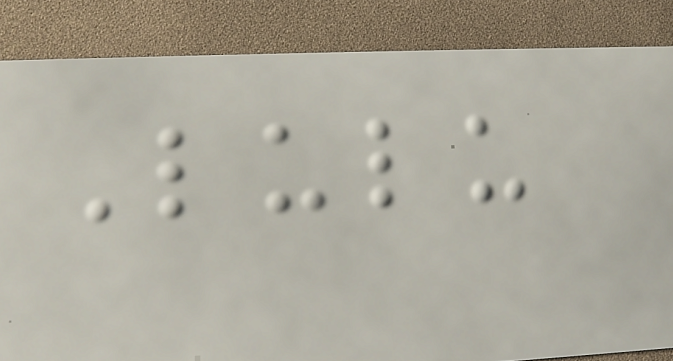Lulu
